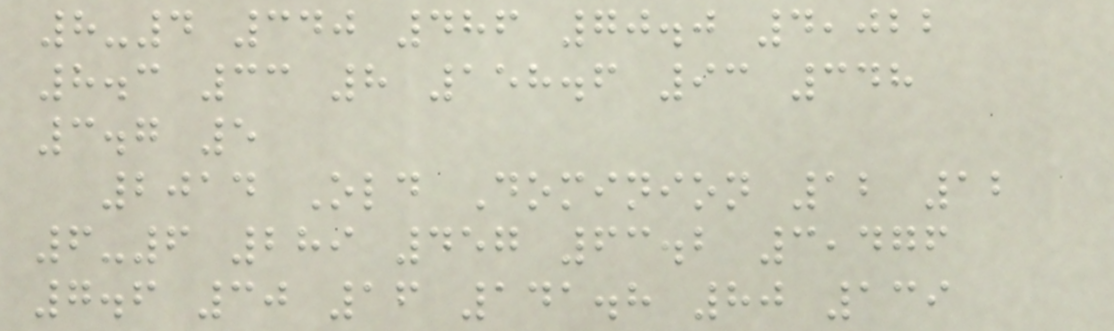8-4 340 486 70.0 4,022
8.3 33 8 158.6 93 348
3.7 5
2014 Old Dominion 12 12
6-6 289 457 63.2 3,476
7.6 30 16 141.8 80 139
